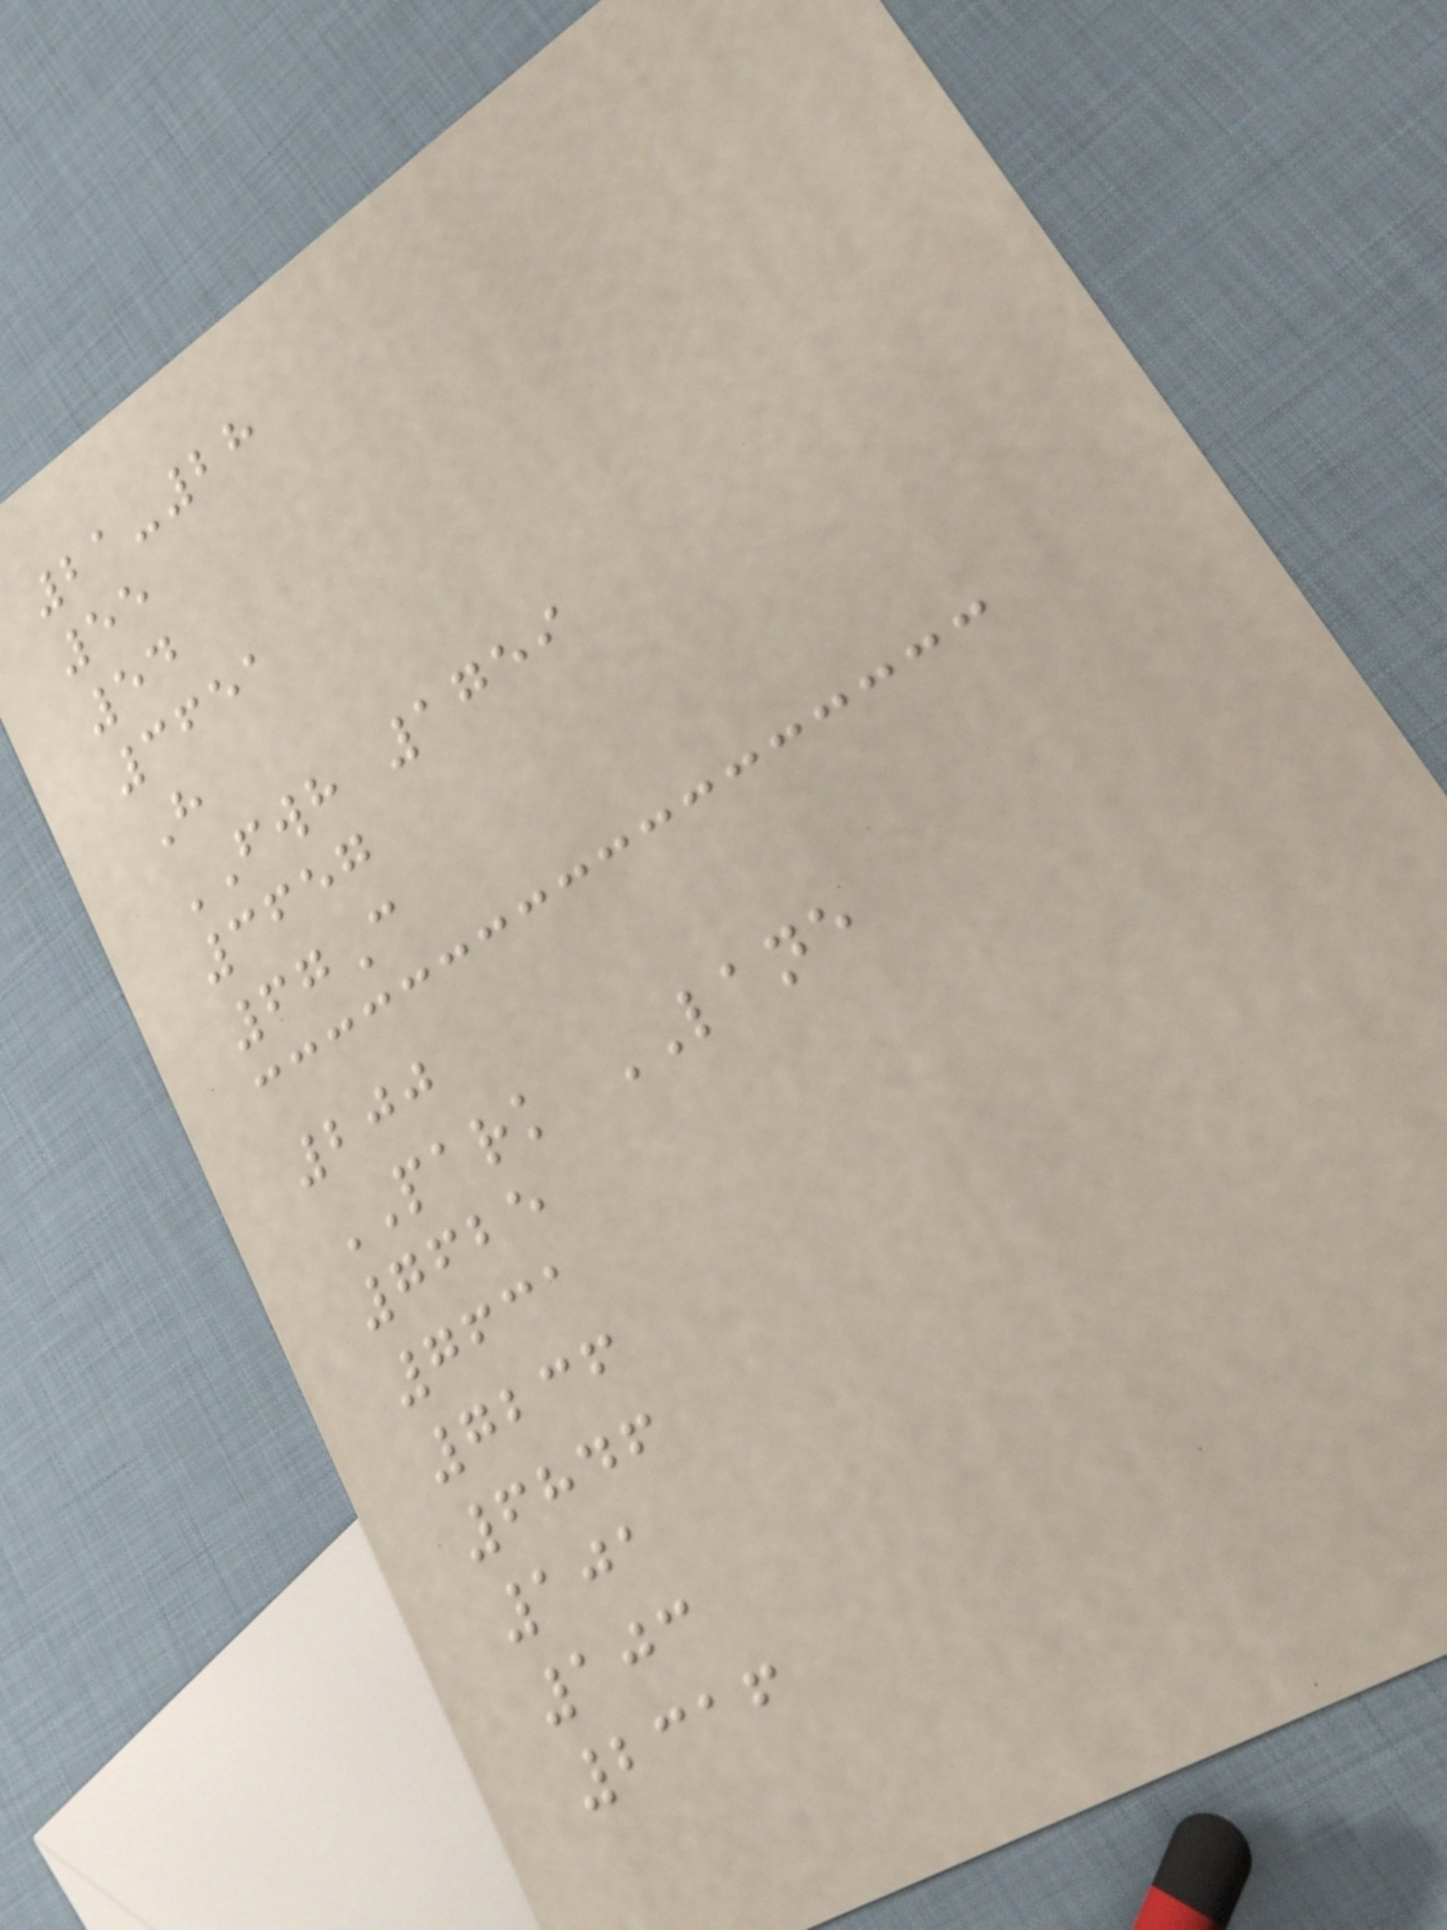21-28
55
54
3651
H
FWH 1759
3657
67C
200
PARK LANE
7625
7631
7236
6846
101
103
2316
